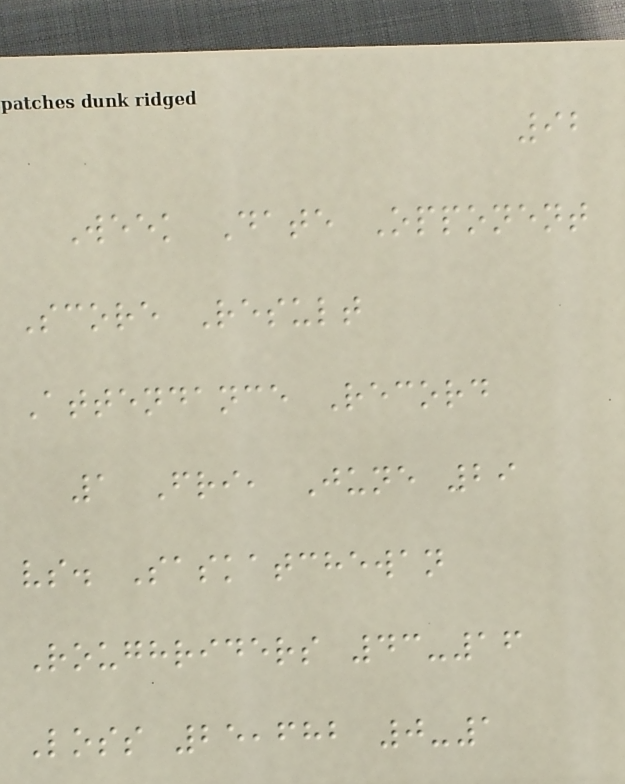92
Week Date Opponent
Score Result
Attendance Record
1 Fri, June 29
vs. Saskatchewan
Roughriders 43-16
Loss 25,682 0-1
